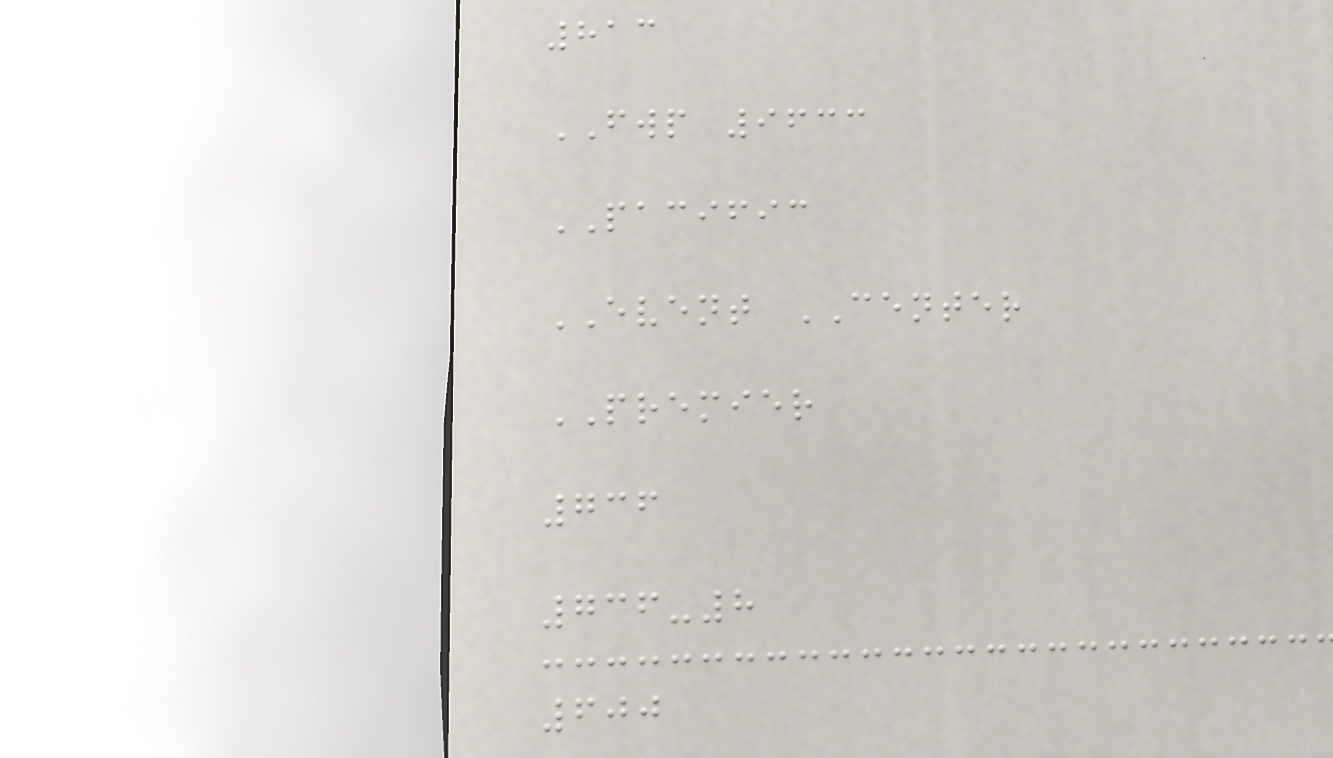813
FWP 9633
PACIFIC
EVENT CENTER
PREMIER
736
736-8
600
